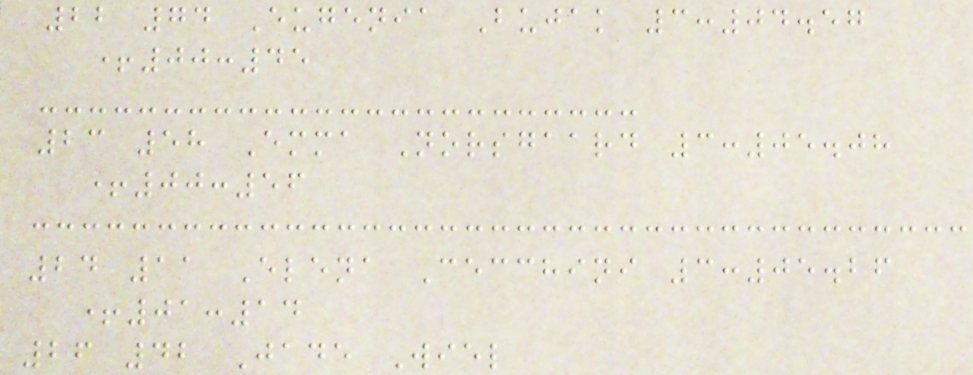22 74 Eugenia Bujak 3:04.57
+00:45
23 58 Emma Norsgaard 3:05.08
+00:56
24 11 Elena Cecchini 3:05.26
+01:14
26 42 Jade Wiel
